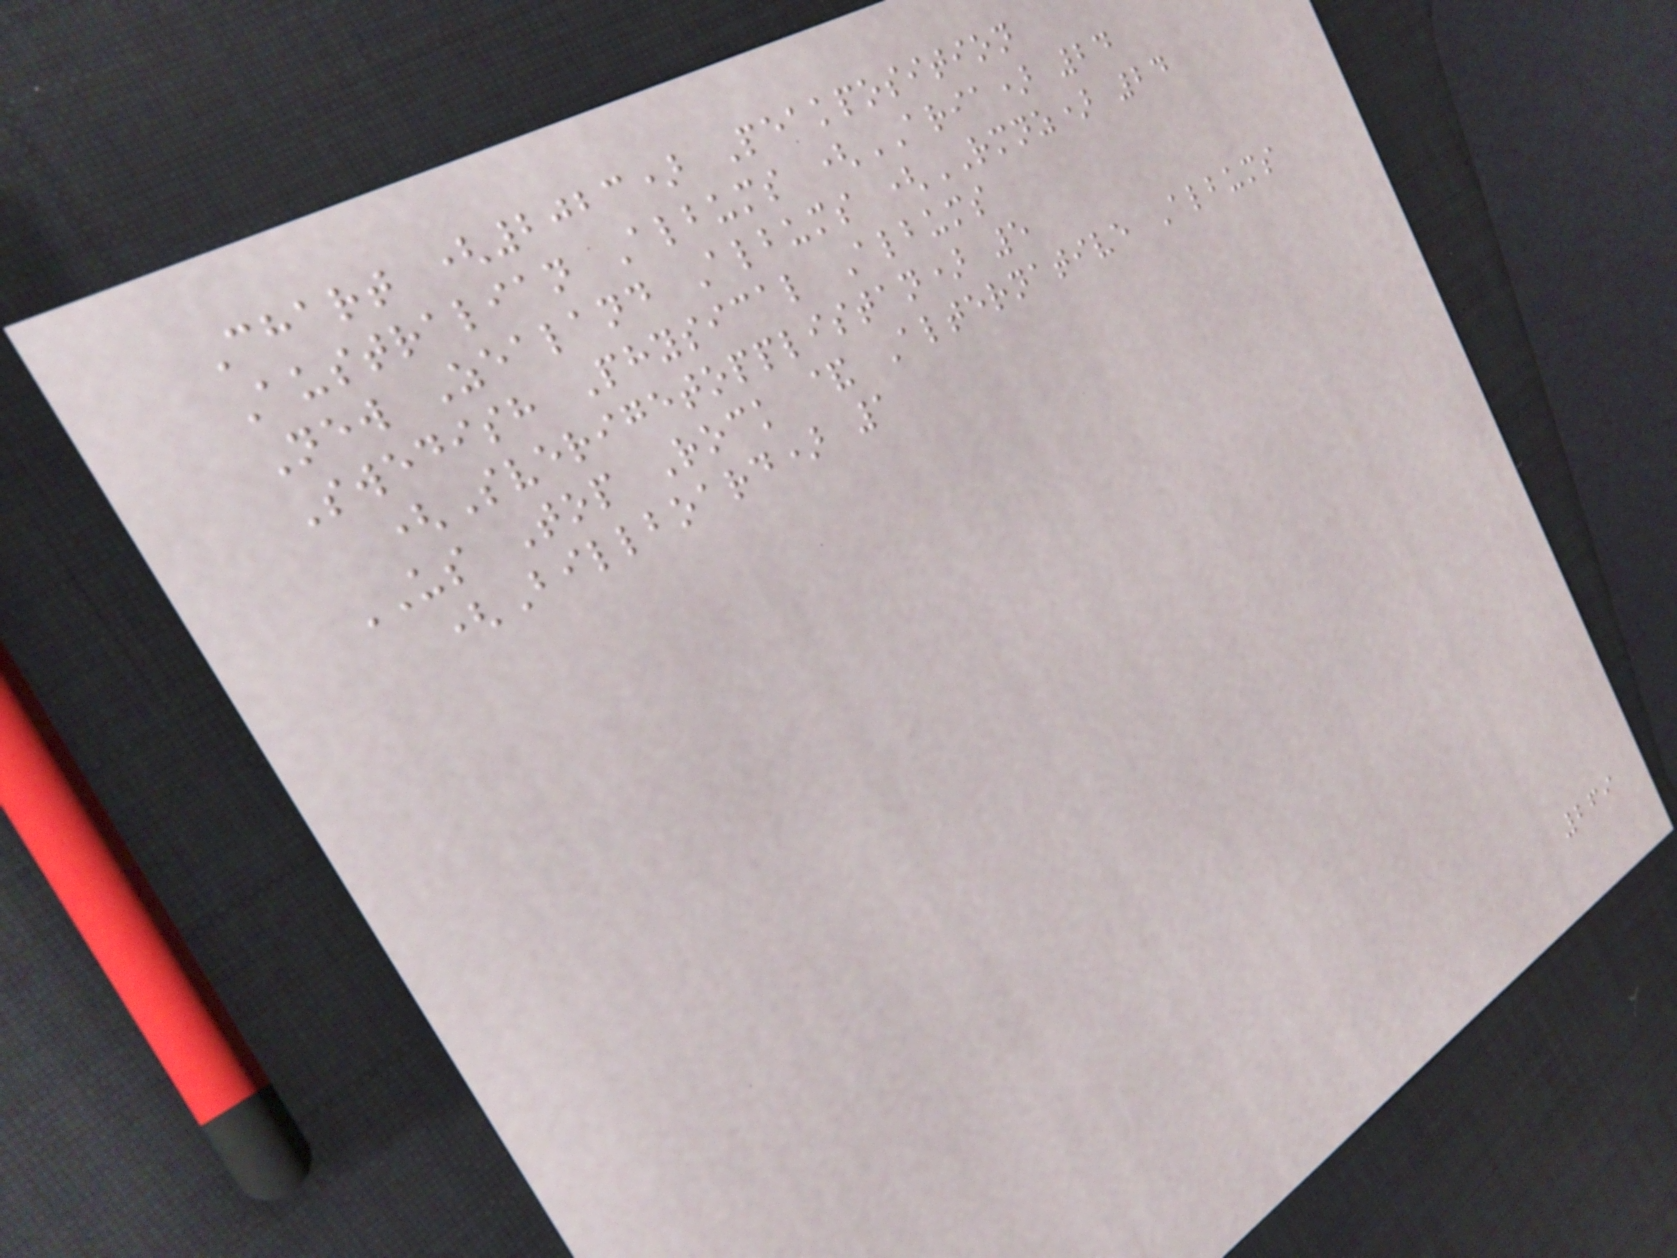Chart (2023) Peakposition
Australian Albums (ARIA) 24
New Zealand Albums (RMNZ) 24
Swedish Physical Albums
(Sverigetopplistan) 5
US Top Rock & Alternative Albums
(Billboard) 1
269
